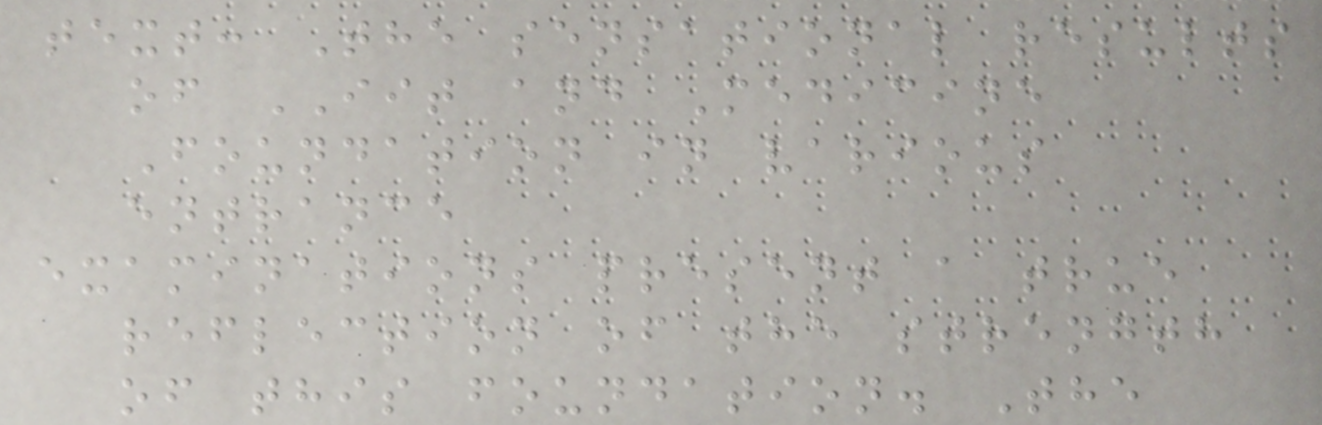text: The sensational results
of IIT and Medicine
Foundation in various
entrance
examinations present a true
reflection of the strength
of this foundation. The
